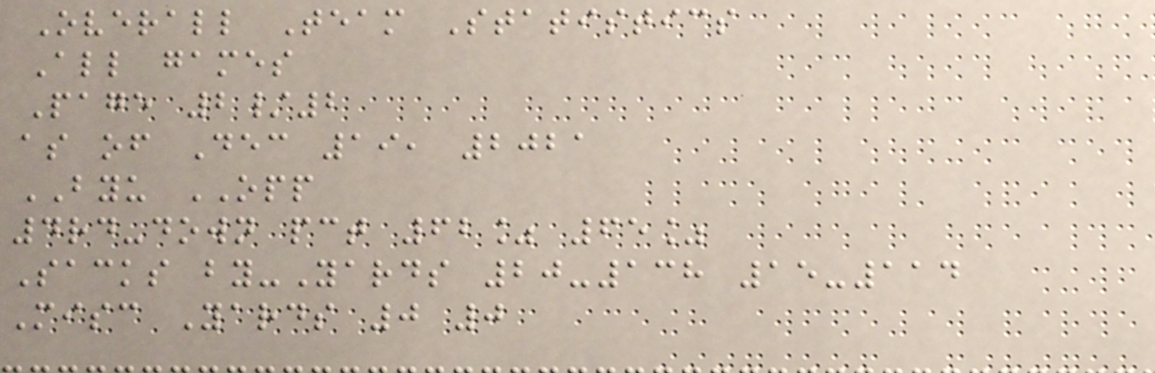Overall Team Statistics
All games
Page 2/2
as of Dec 19, 2021
BYU OPP
4rd-down pct 62% 65%
Sacks by-Yards 20-138 15-114
Misc Yards 0 0
